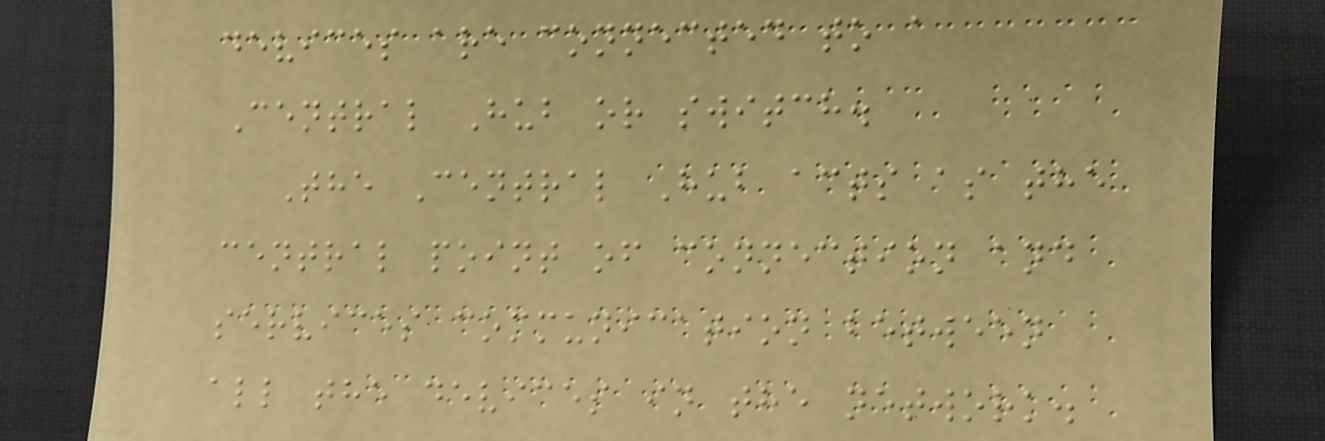devices are connected to a
Central Hub or switch.
The Central Hub acts as the
central point of connection and
services communication between
all the devices in the network.
